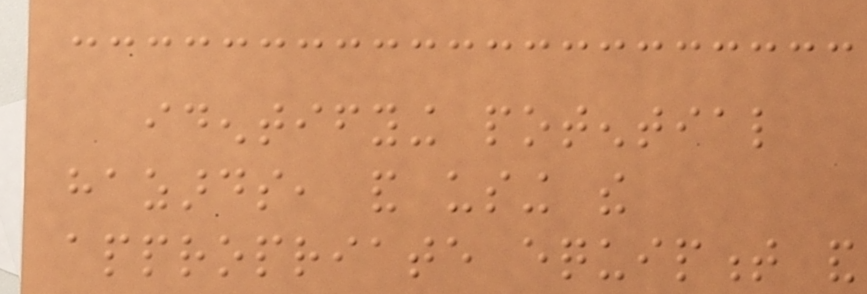identifying potential
hazards, and using the
appropriate equipment and
